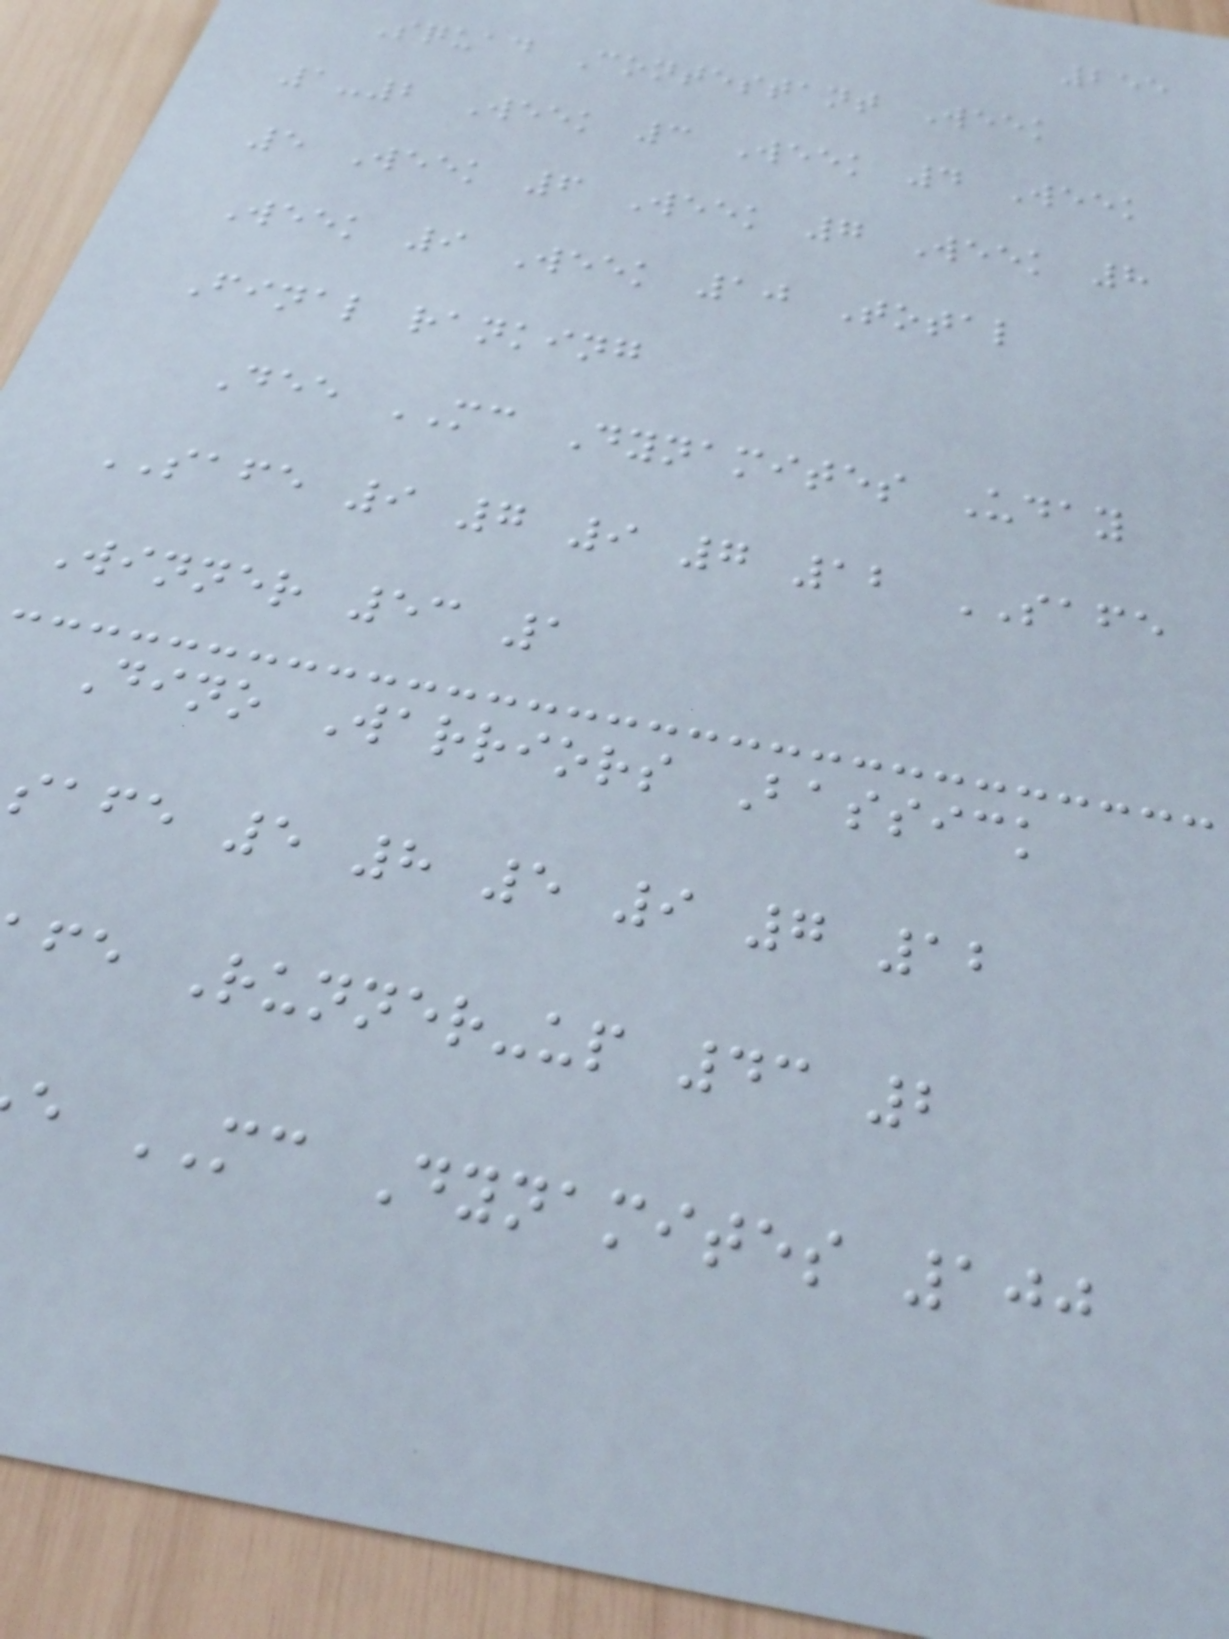255
Squad Contestant Week
1-2 Week 3 Week 4 Week
5 Week 6 Week 7 Week 8
Week 9 Week 10 Total
Final ranking
Dee MC Dynamites Uday
SAFE 9 7 9 7 12 SAFE
Winner 53 1
Dino Warriors Bassick
safe 5 8 5 9 7 12
fe Runner-up 43 2
e MC Dynamites 100
